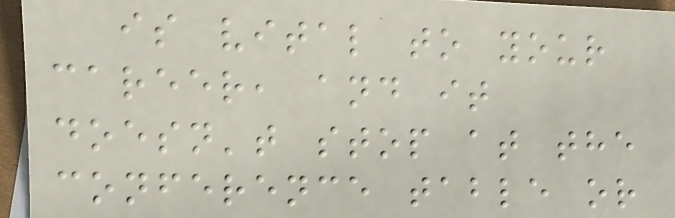is vital to your
career, and it
doesn't stop at the
conference table or
